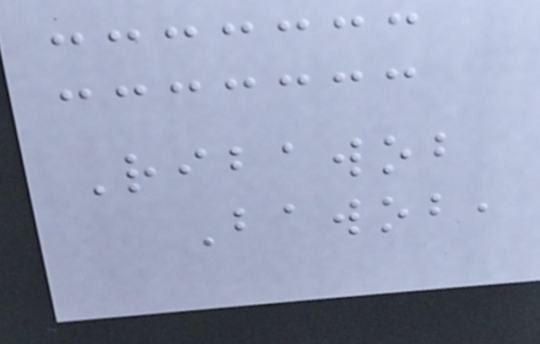Ribawob
Bawob,
